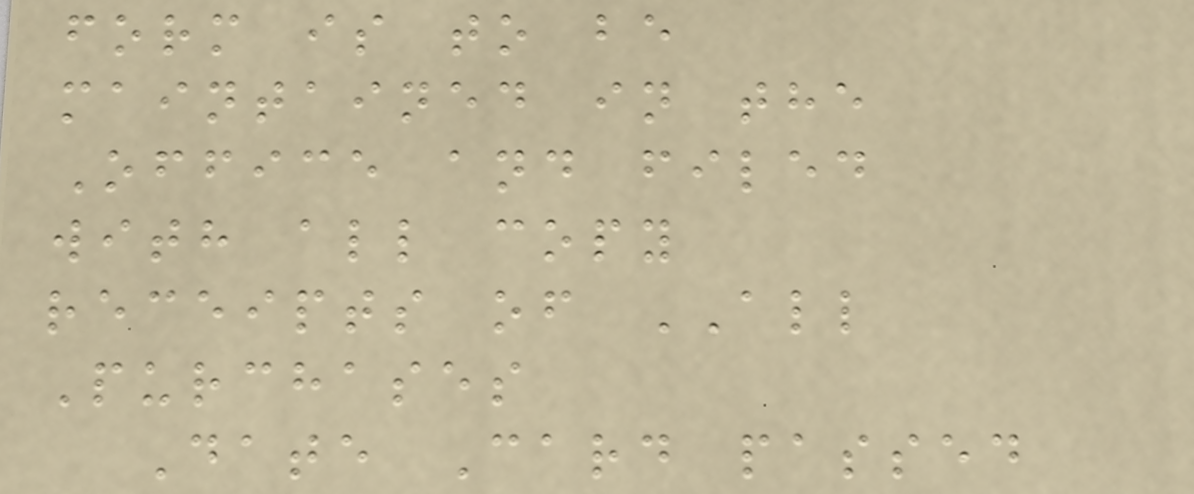form is to be
maintained in the
Office and filed
with all copy
receipts of ALL
Purchases
Date Card passed
